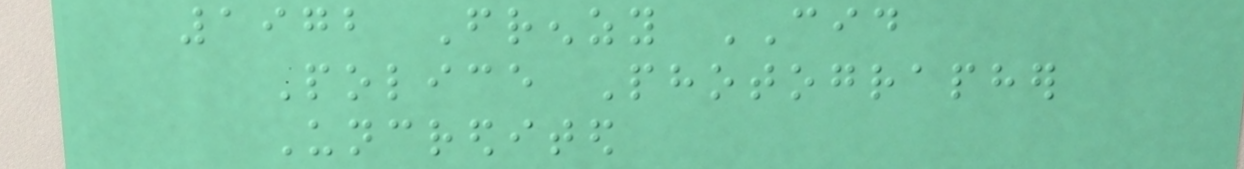1972 Frenzy CID
Police Photographer
Uncredited
